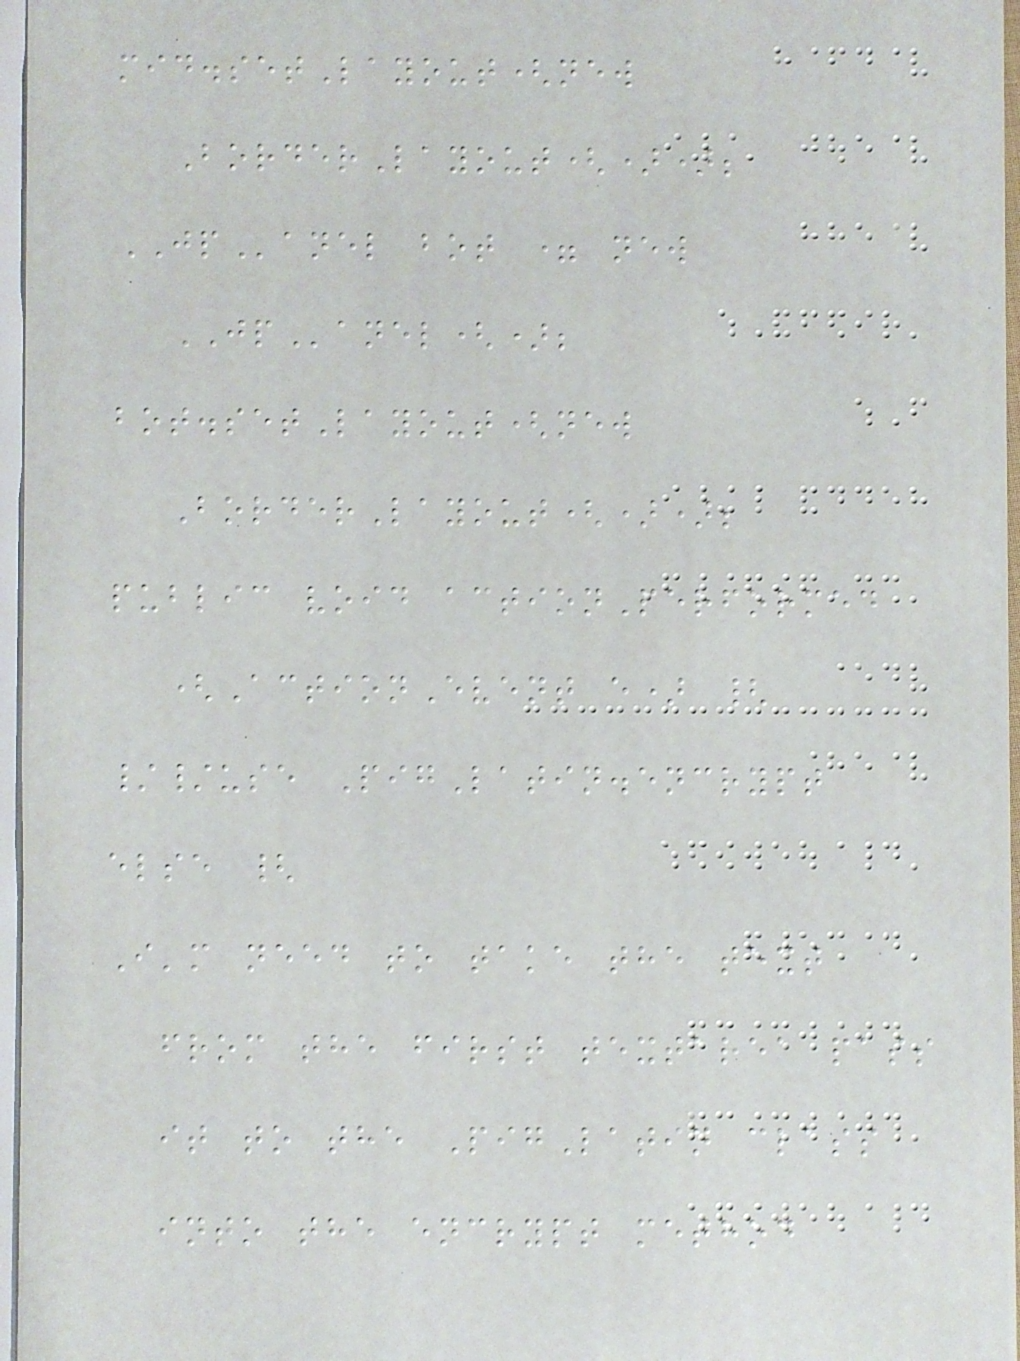mid.setLayout(new
BorderLayout());
JPanel bot = new
JPanel();
bot.setLayout(new
BorderLayout());
public void actionPerformed
(ActionEvent e) {
//use PigLatin.encrypt
else {
I'm need to take the text
from the first textarea pass
it to the PigLatin class
into the encrypt method
